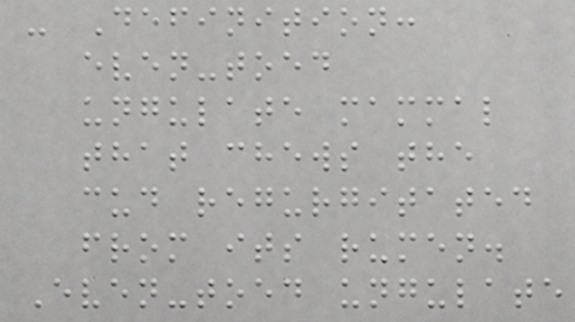- Definition:
even-toed
ungulate mammal
that chews the
cud regurgitated
from its rumen.
Even-toed ungulate
